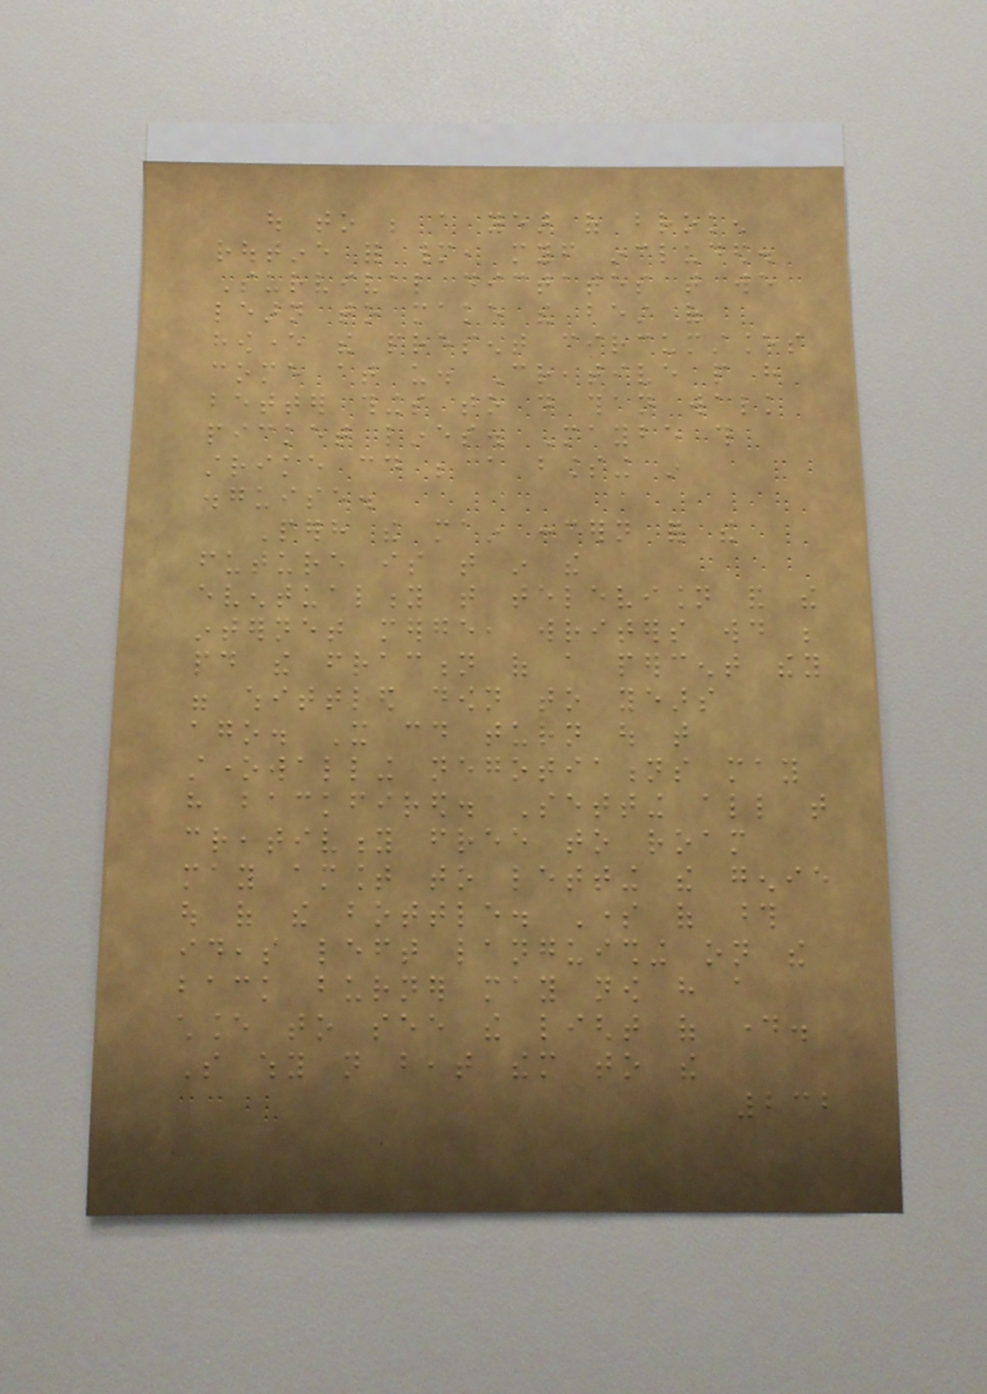out to be a year of broken
routine for many, myself included.
Survival dictates that we
learn to make the best of
however the present circumstances
come at us. Creative people have
better things to do than walk
picket lines. Maybe this
strike could be a blessing in
disguise.
Perhaps the main concern for the
future is that in the
eventuality that television and the
internet merge, writers would be
paid the fraction of a percent they
were whittled down to years
ago. It could turn out that
stonewalling negotiations may
have backfired. Setting all that
creativity free to roam
may amount to letting the genie
out of the bottle. Some of those
ideas left languishing on the
back burner may now have a
chance to see the light of day.
So why not beat them to the
232
